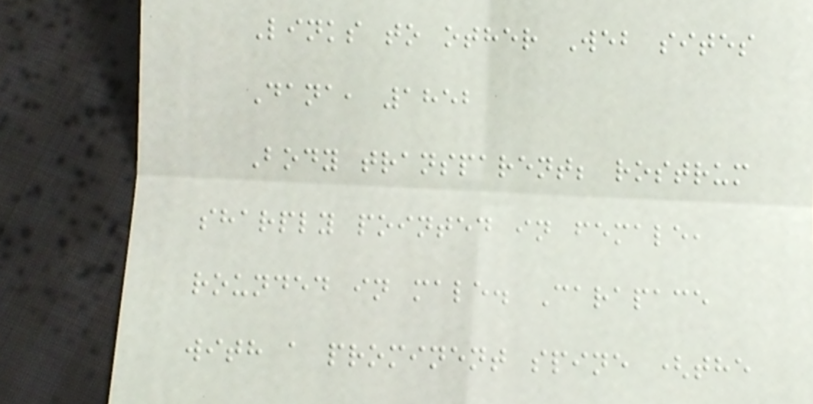Links to other Web sites
Dana, 1852
Body transparent; rostrum
sharply pointed in female,
rounded in male. Carapace
with a prominent spine (the
